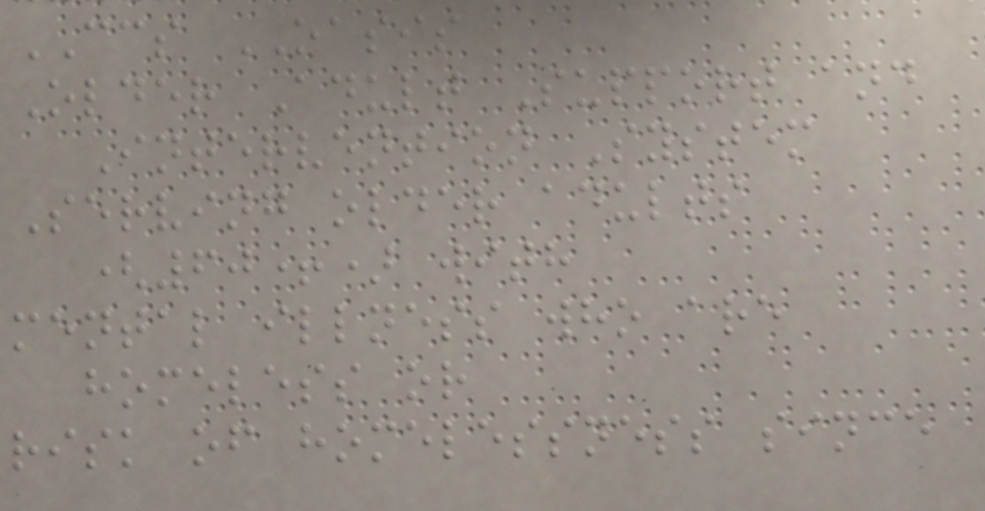CCS OASIS
Older Adult Support and
Intervention System
Serving older adults
(60+) with
mental illness who are
homeless or
risk of homelessness since
